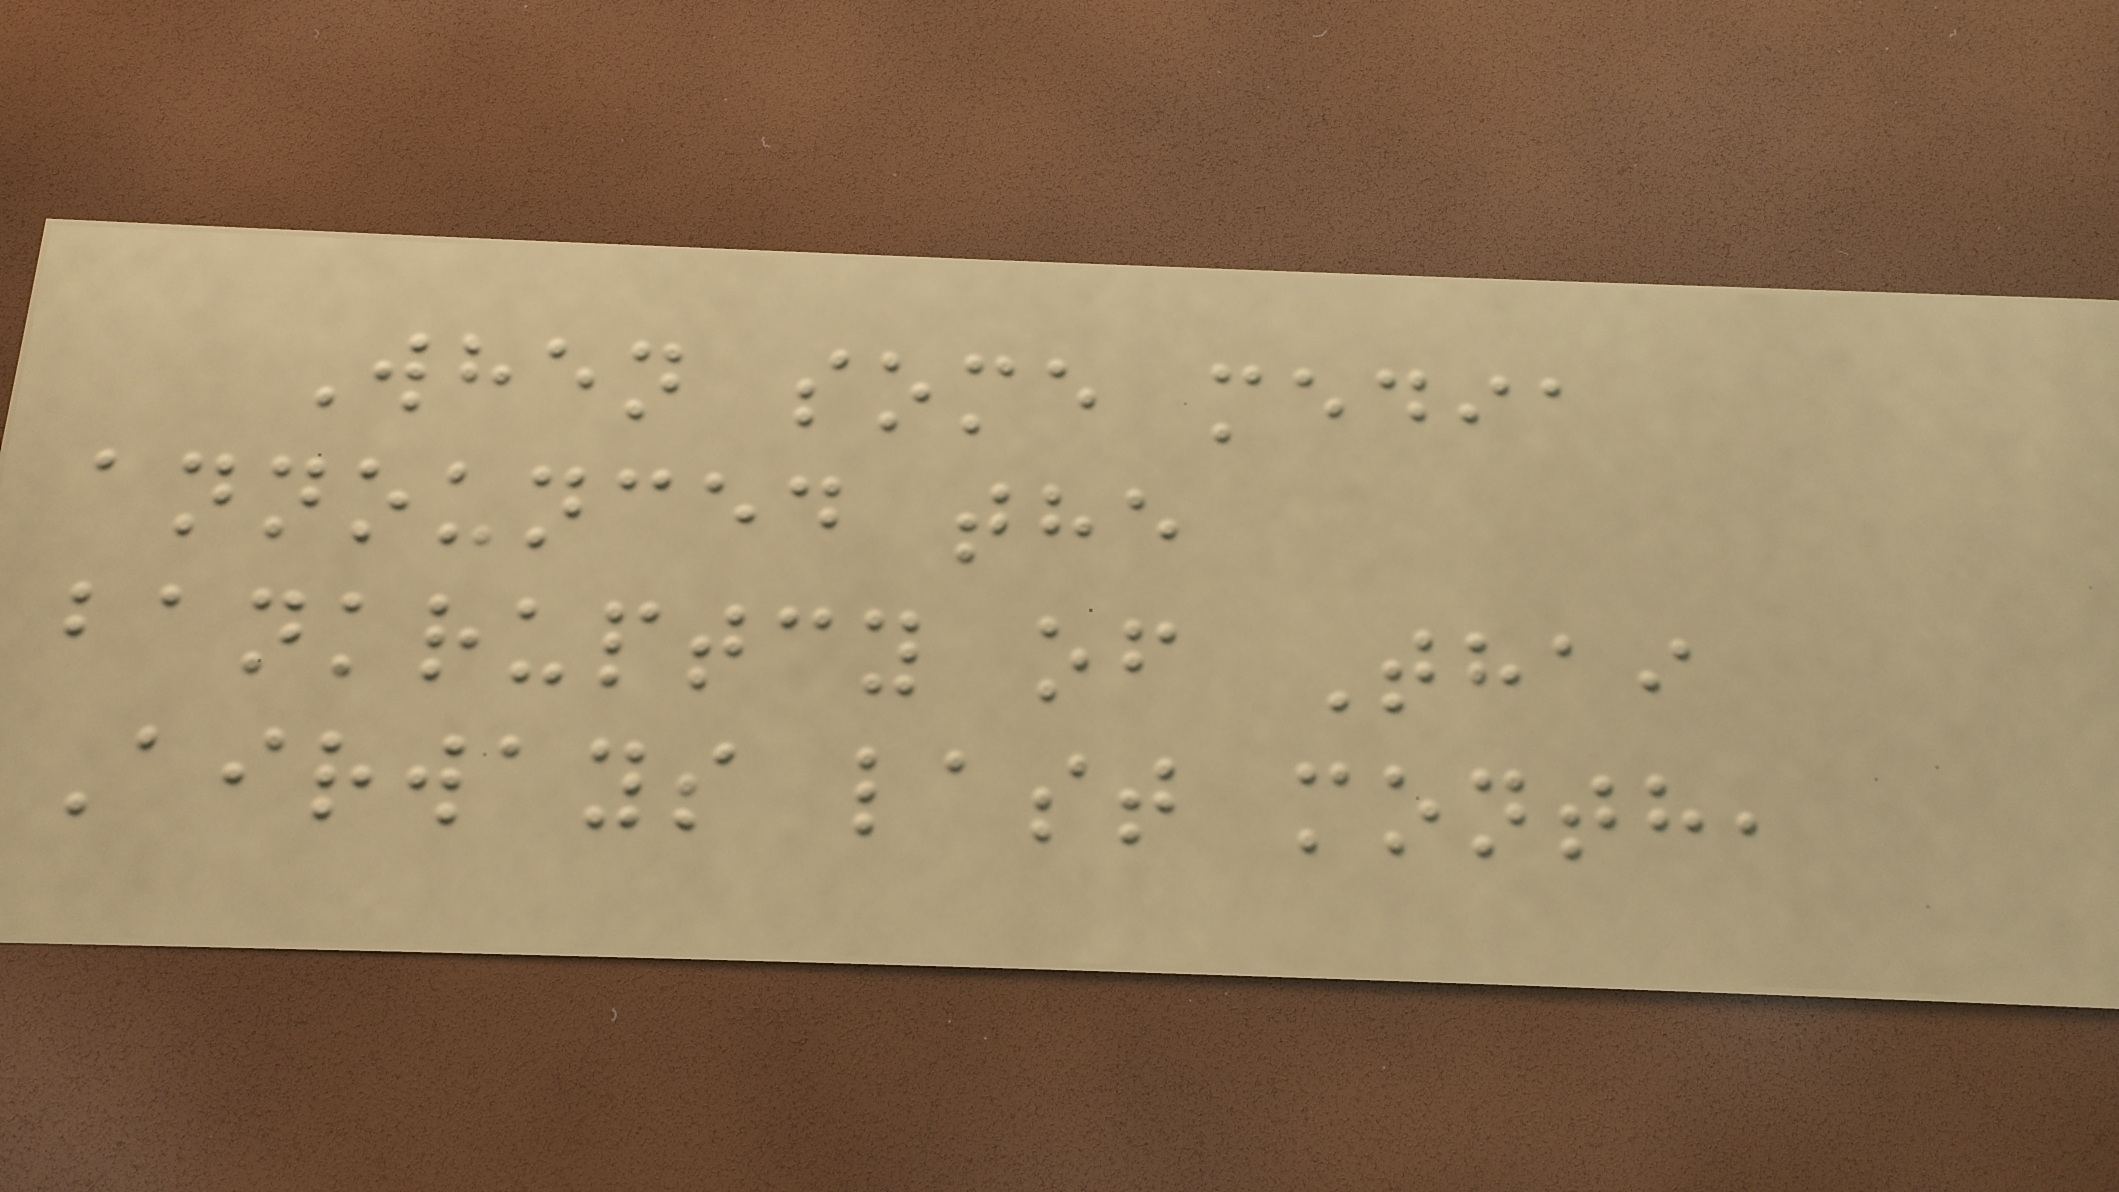When some media
announced the
bankruptcy of Thai
Airways last month,
